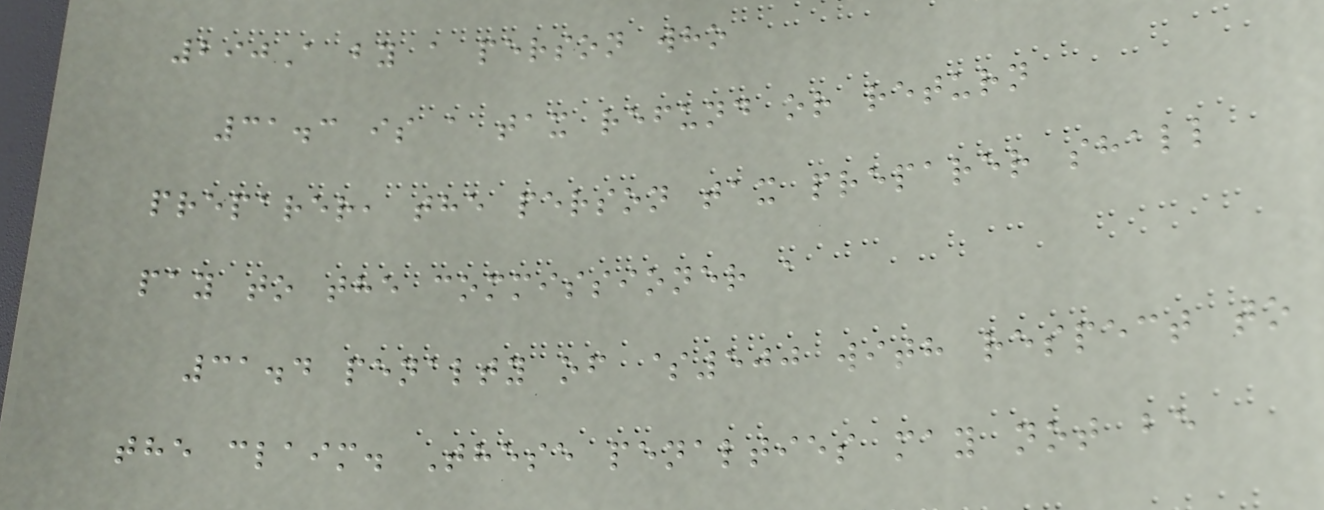290A by a person who
31.3 is a tax refund or return
preparer, the person tax preparer shall
pay to the commissioner a
31.4 penalty of $500 with respect to
the claim. These penalties may not be
